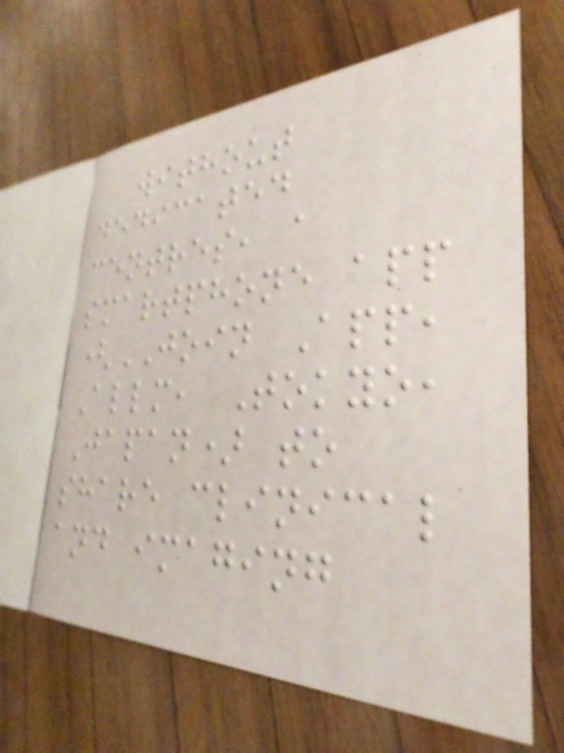without
dedicated
centres, a
smartphone app
(JOIN App,
Allm, Tokyo,
Japan) to
share clinical
and imaging
